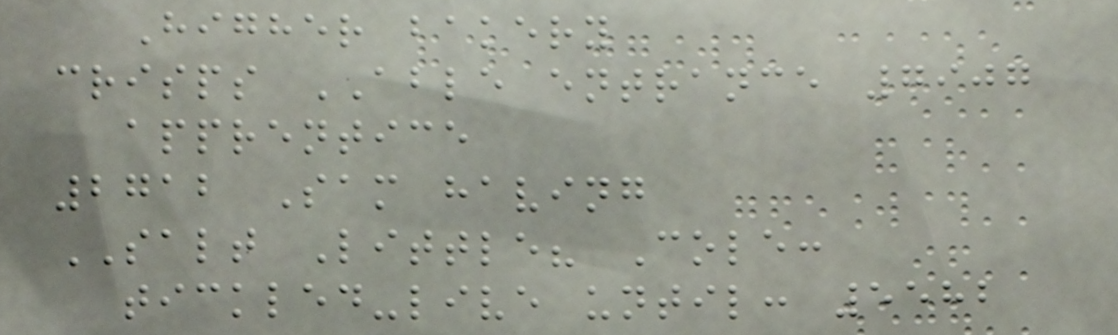Higher bakery
crisps ABLE entrance 7907
apprentice
2712 Sam having
SALT Little? Cole:
tickled-live until: 5582
